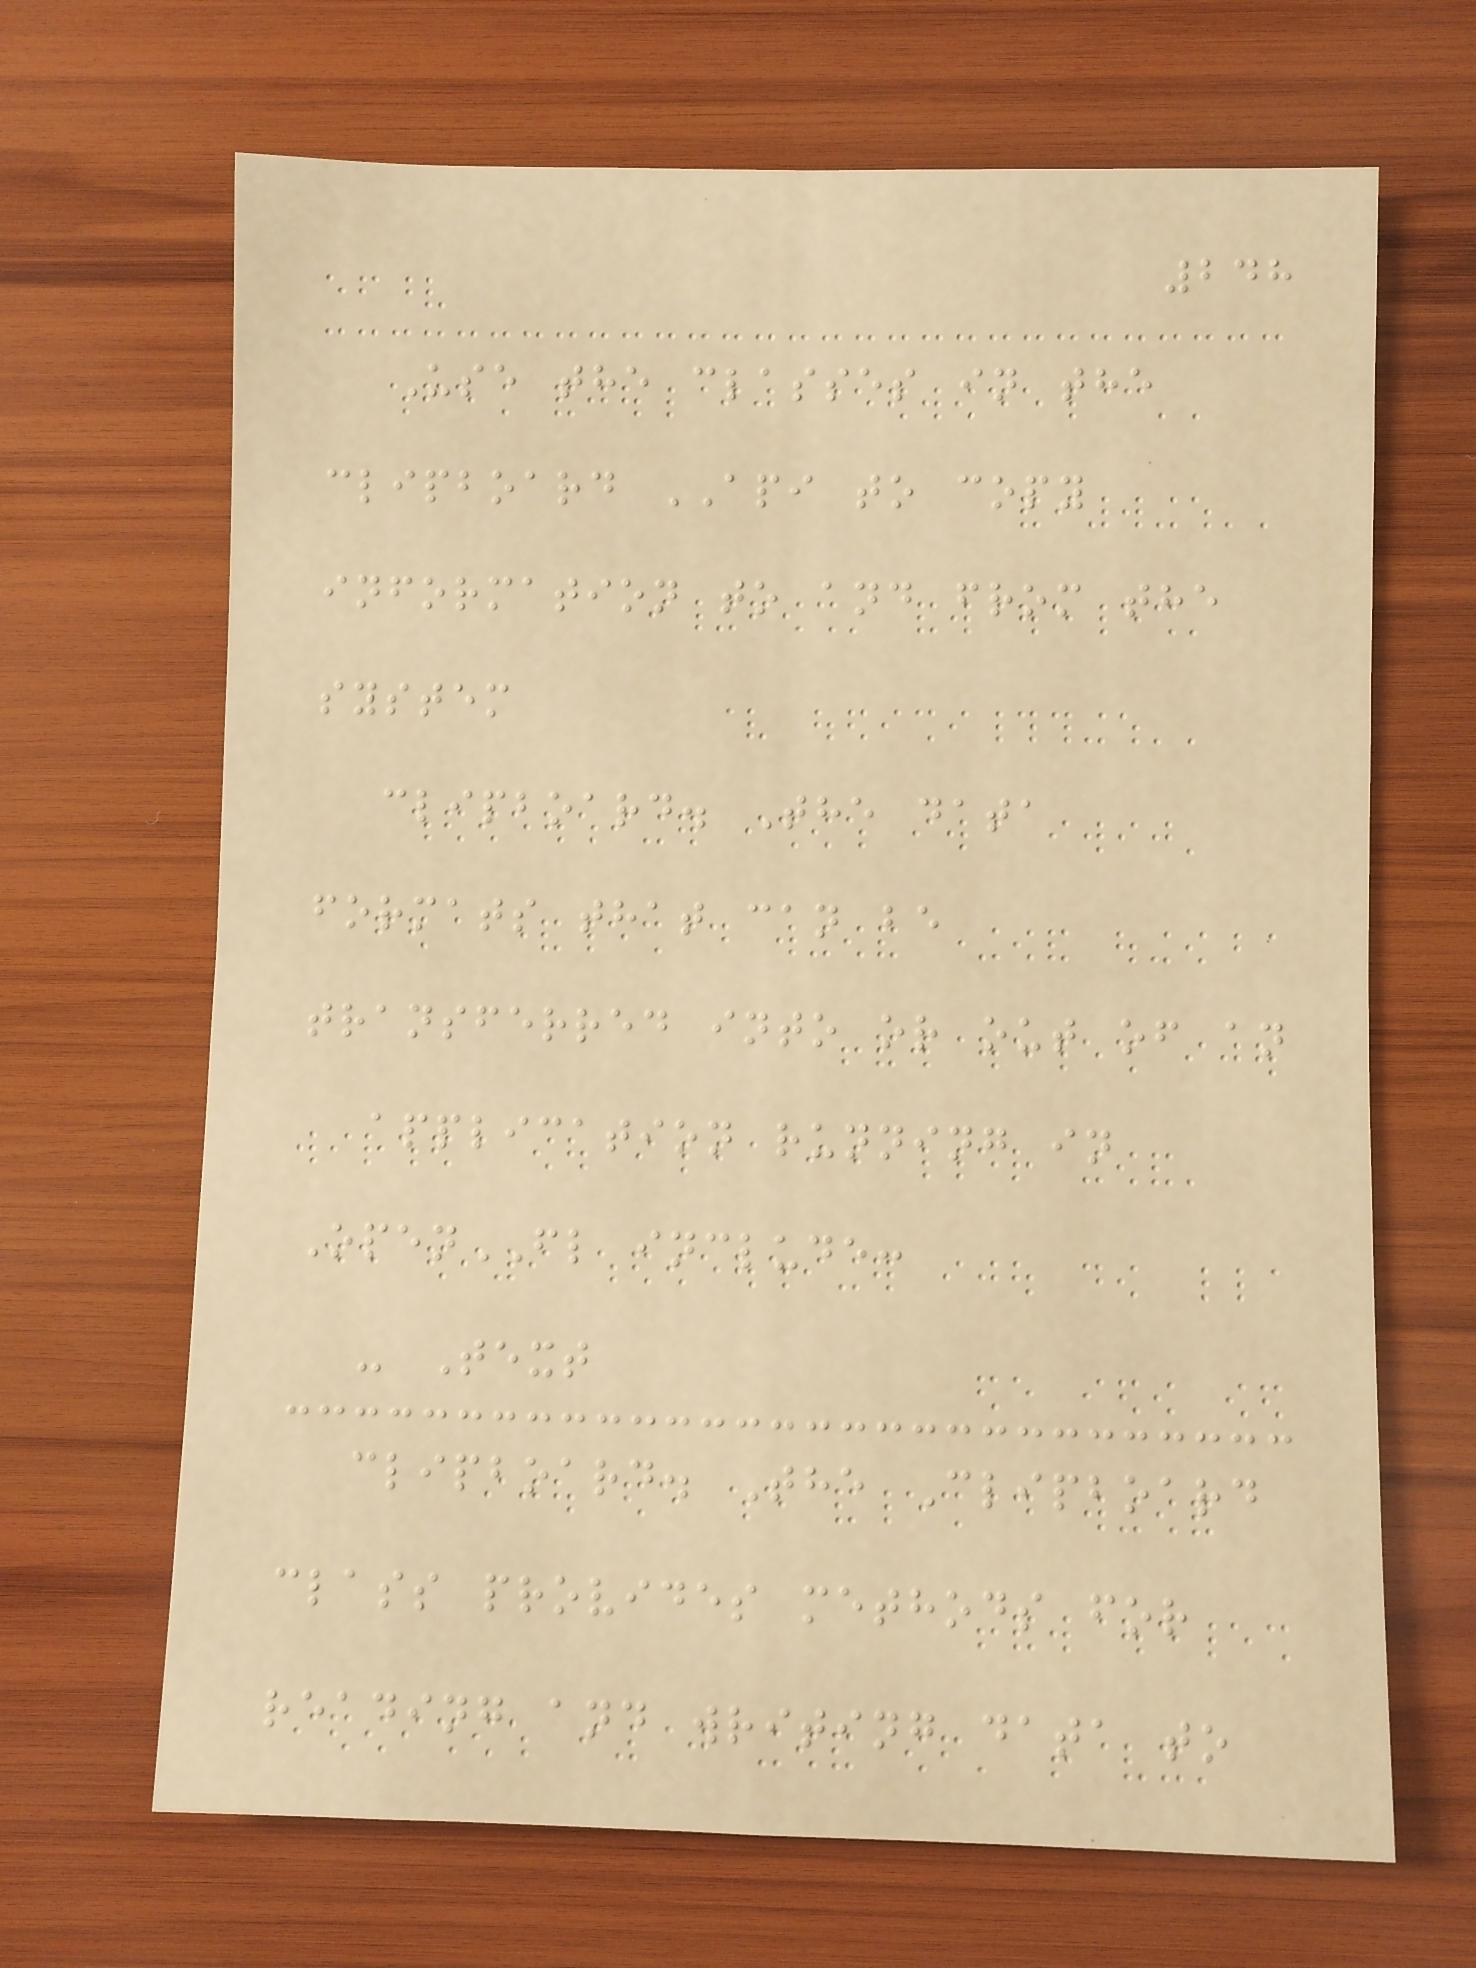248
Use the classes in the
clipboard API to copy
information to and from the
system
clipboard. The data
formats that can be
transferred into or out of an
application running in
OpenFL include:
- Text
clipboard. The Clipboard
class provides methods for
reading and writing data to
